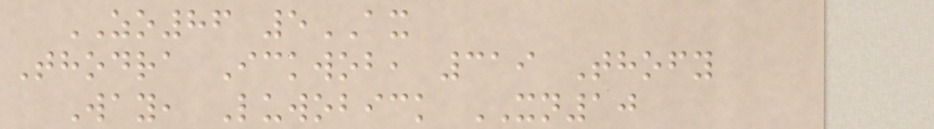ZO86 5AX
Thodra Ickwob, 319 Thofy
Way, Luwobick XN10
